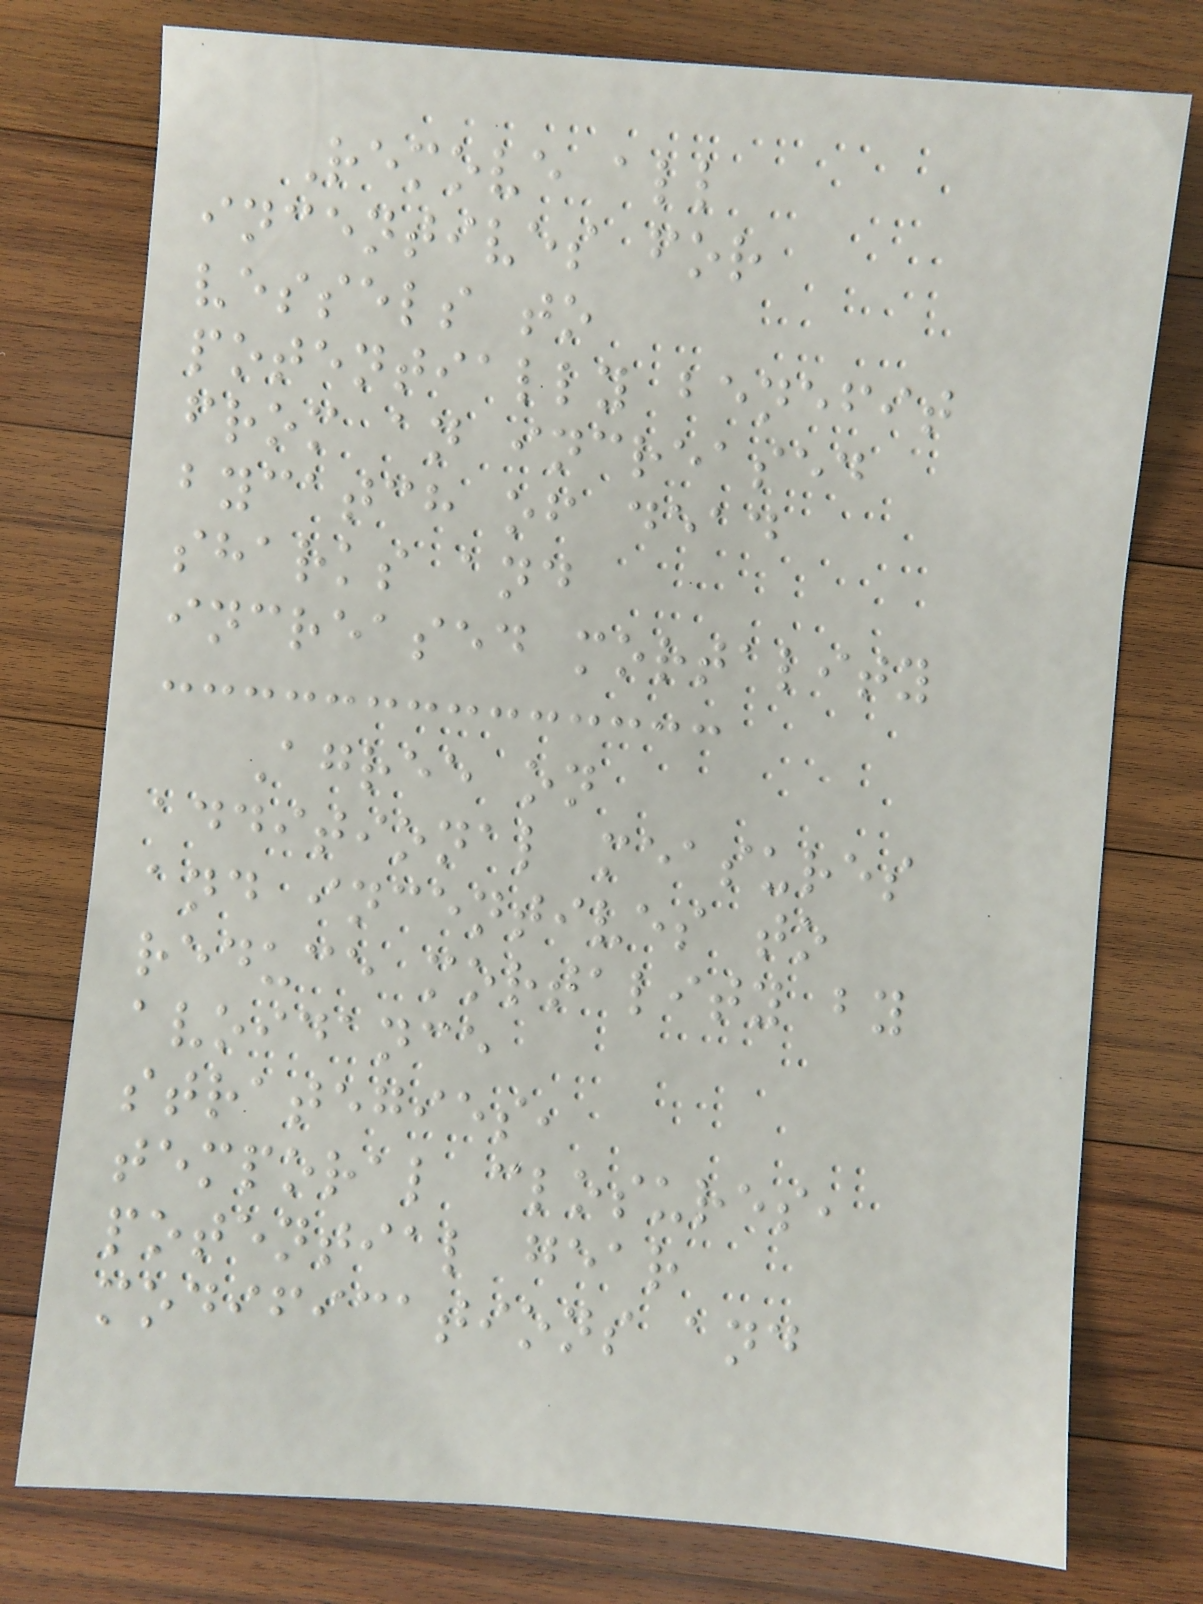Remove all
incentives for
vessels to
potentially benefit
from an increased
bycatch of dead
sharks and
increased mortality
Agree on
additional measures
and incentives to
reduce mortality by
avoidance
strategies,
temporal closures,
potential gear
modifications and
